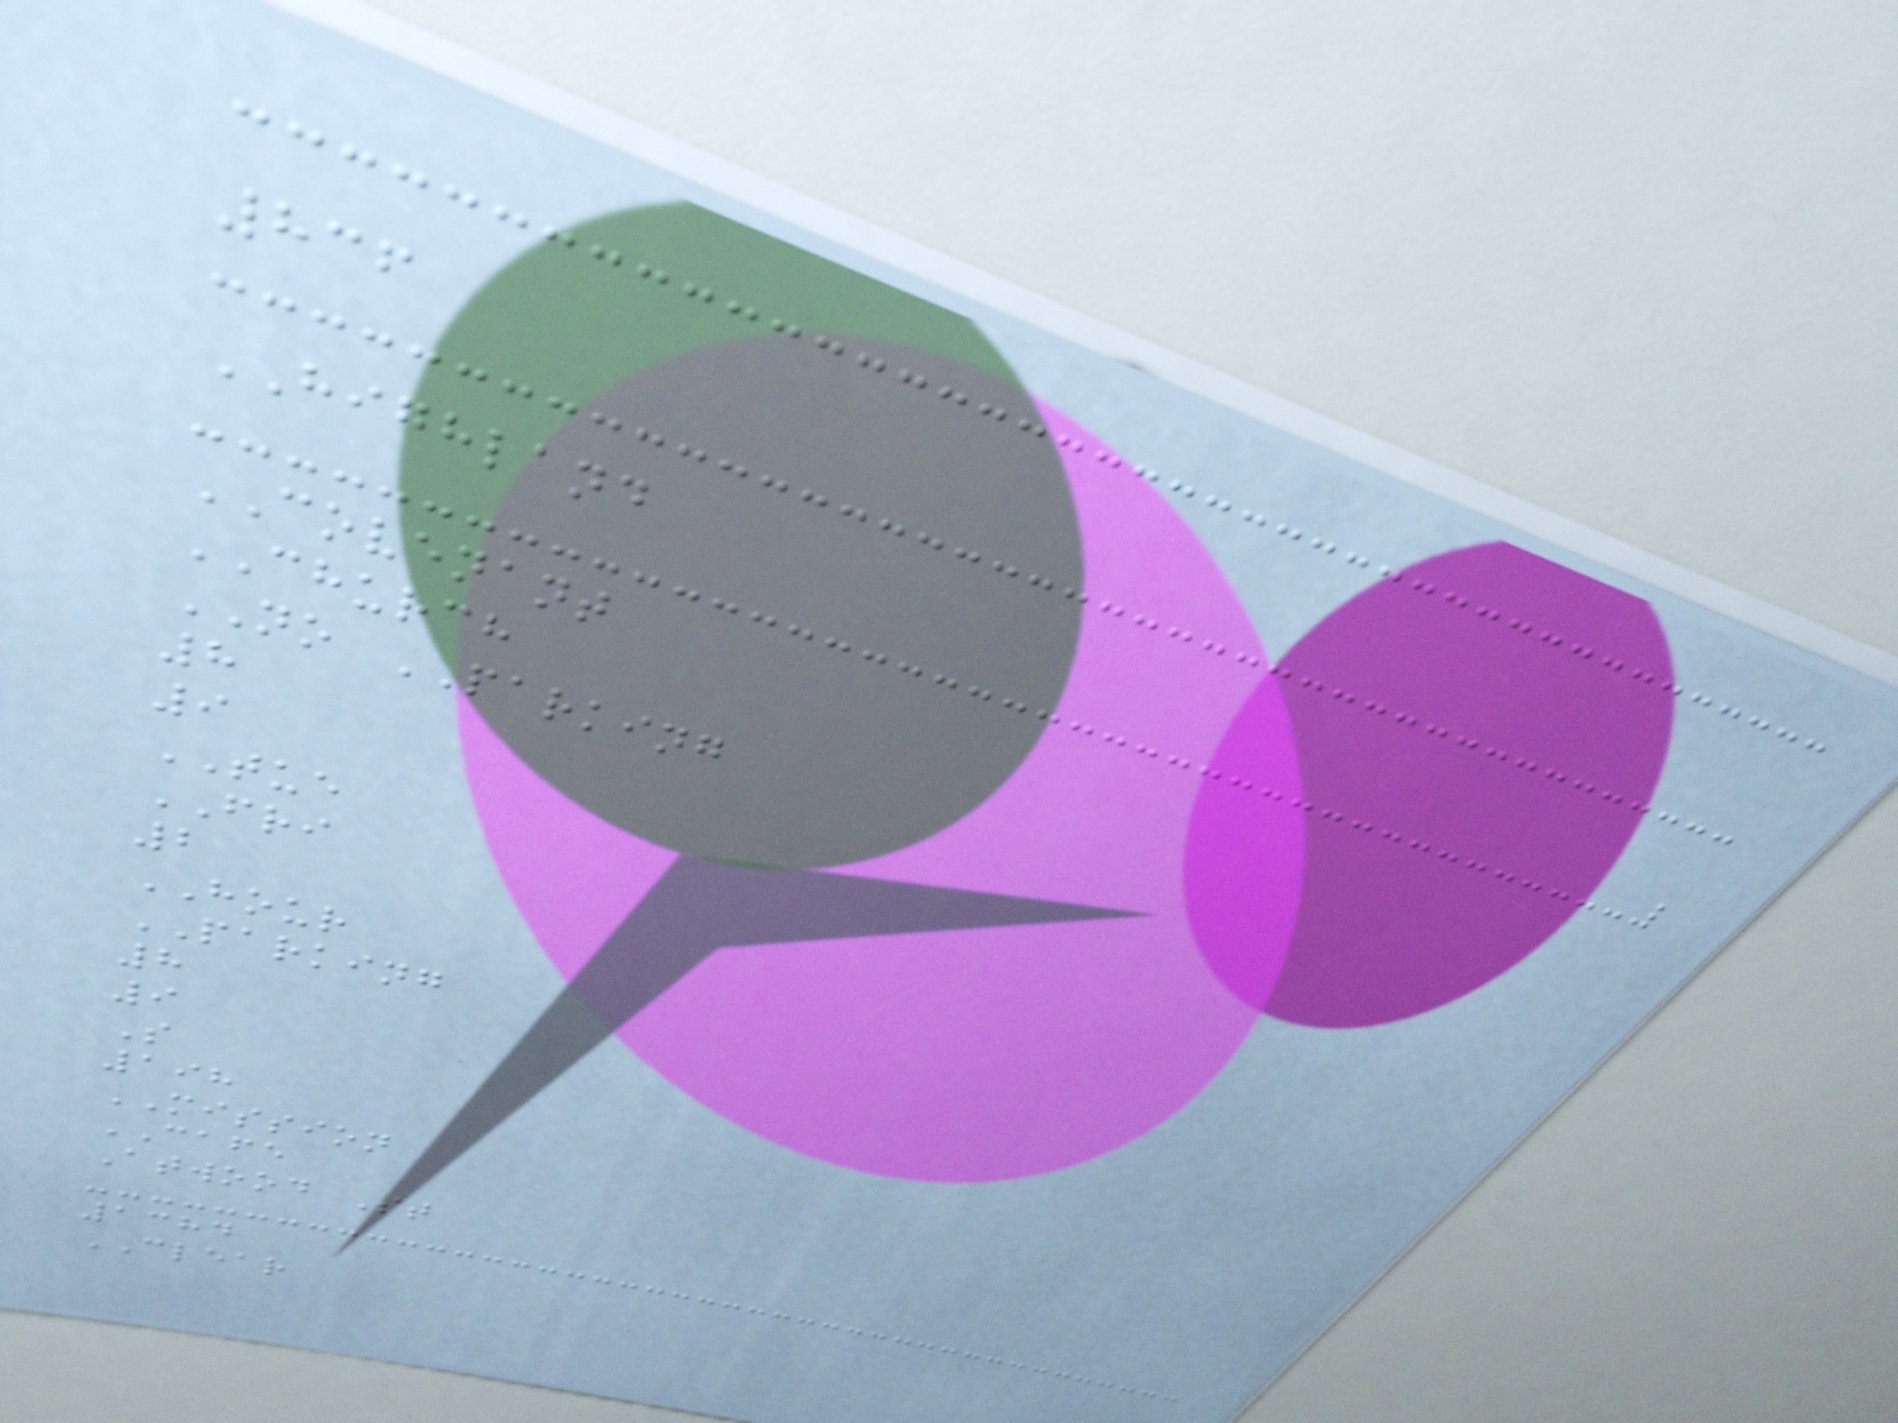836
HIGHLAND
COVENANT
CHURCH
NO PARKING
8
9
TUE
FRI
2
HOUR
PARKING
8
9
S
198
MISSION
CAFE
Atwood St
1384
CLEAR
